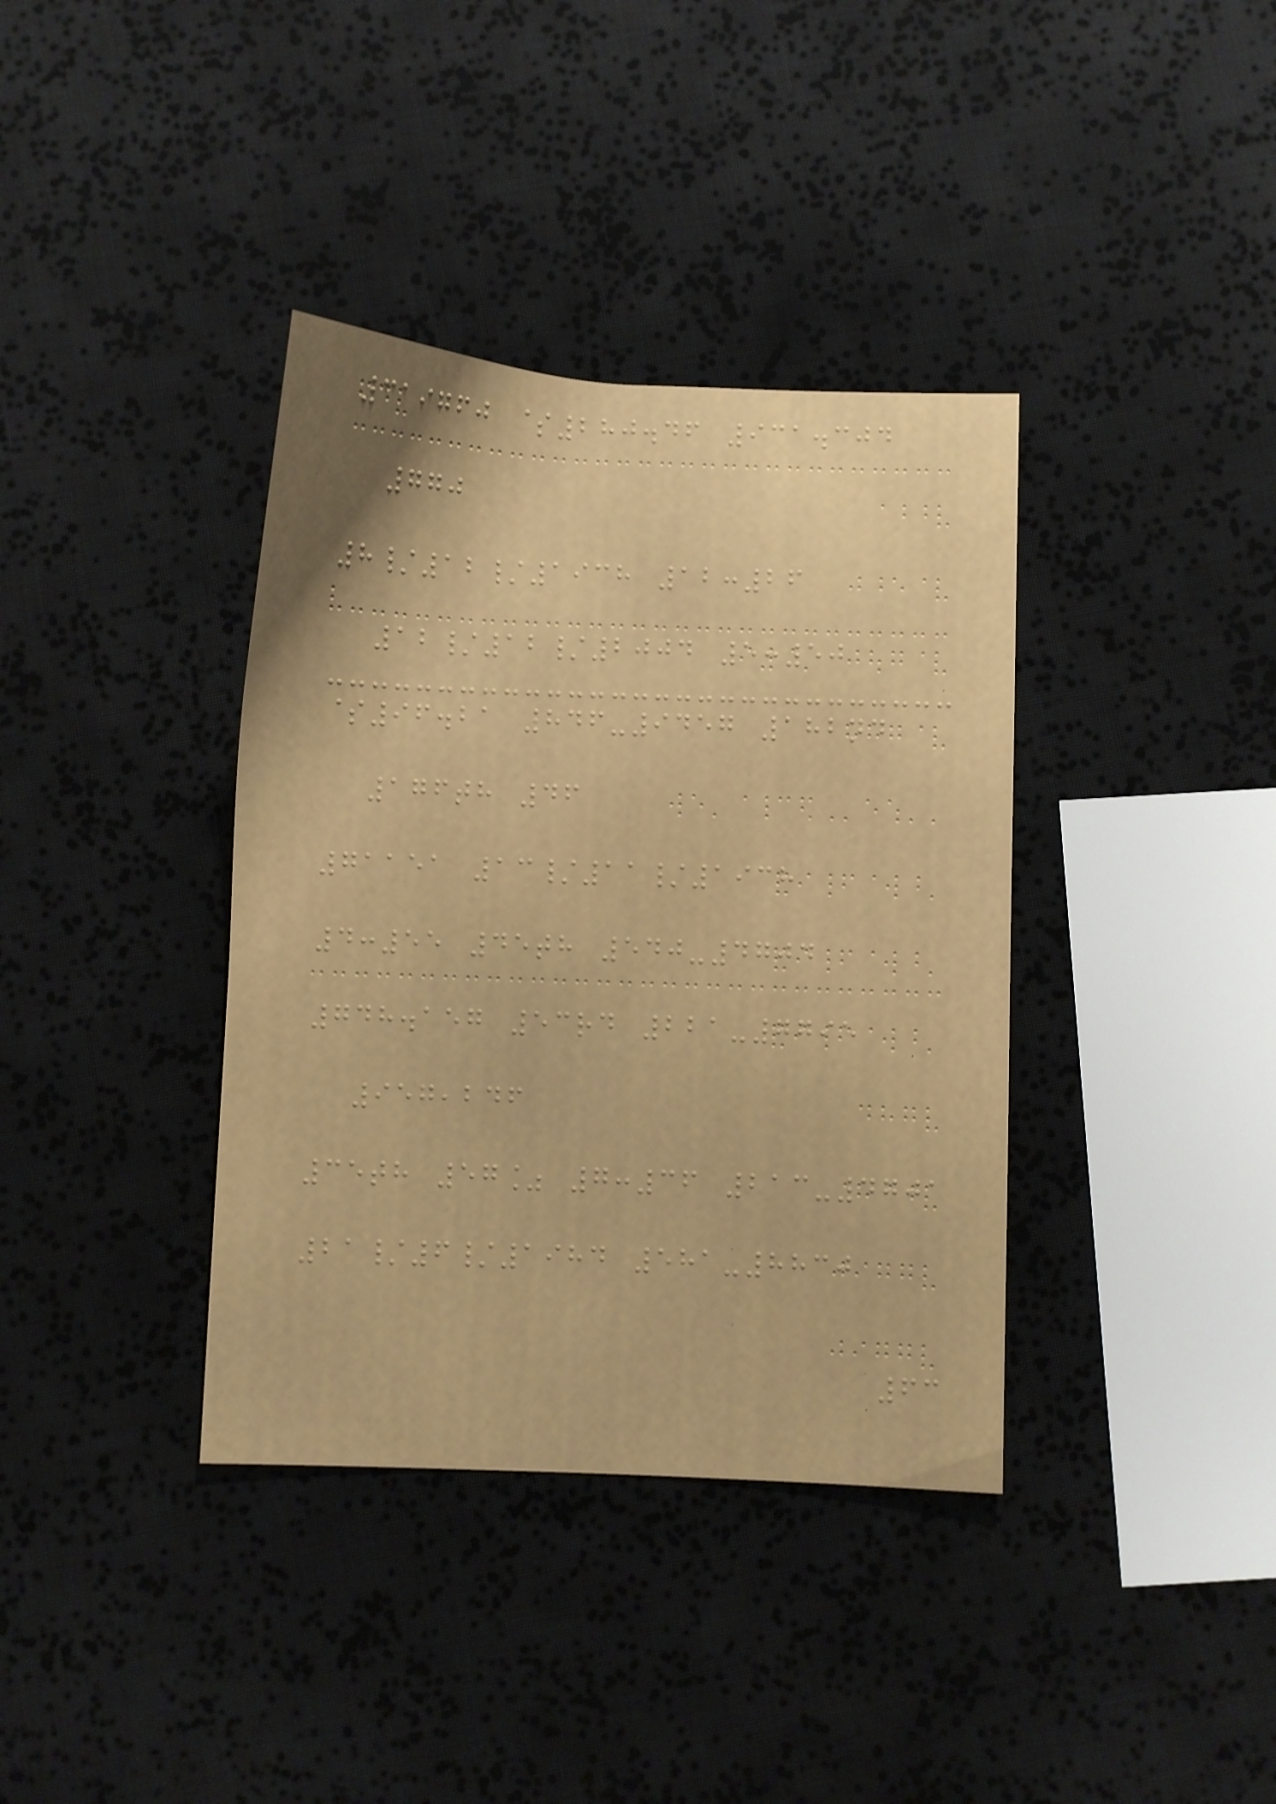319760 $280.46 931.304
770
8/12/1938 12:26
12/12/2004 5:50
$96.21 846-9457 182nd
176th 46
71151 13/11/1938
4:55 45th 540-4704
748.157 53rd 221-7795
957,246
35th 57% 7:36 213-4701
21/6/1984 581-8830
63
